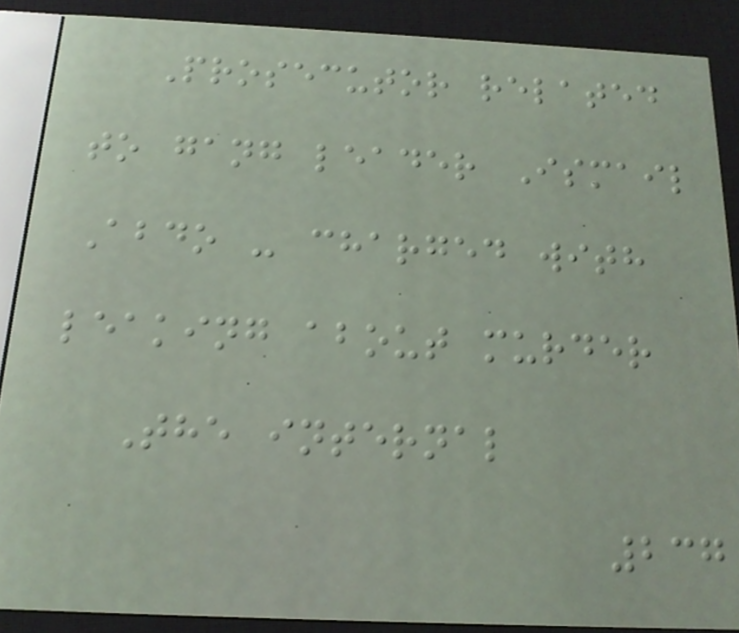Prosecutor related
to gang leader Ismail
Abdo - charged with
leaking about murder
The internal
237
